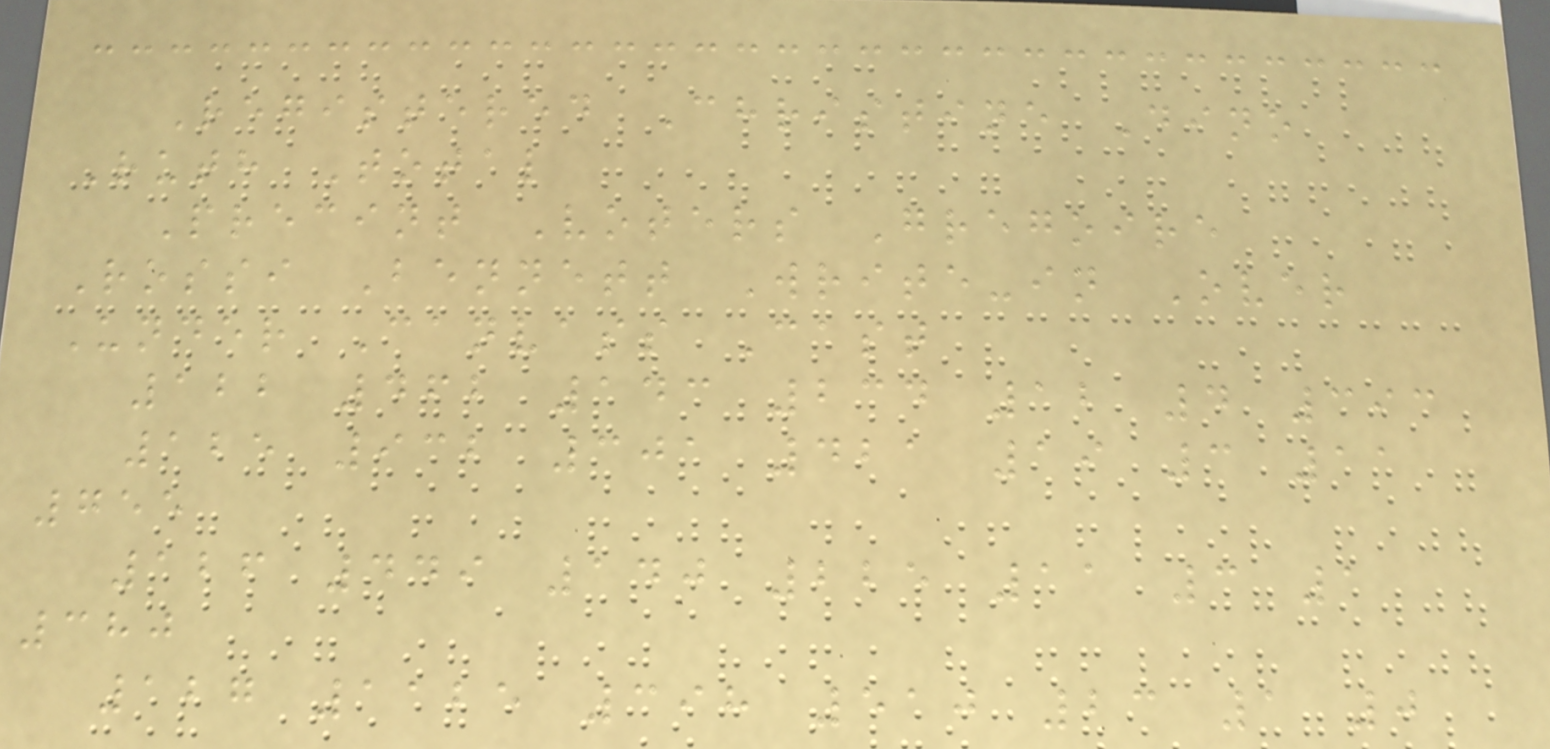Registered Christine Dino
Ruth Total
Precint Voters Gregoire
Rossi Bennett Write-in Over
Under Canvass Cast
122 462 143 234 12 4 393
125 932 301 421 19 3 11
755
126 449 140 225 11 3 1
380
127 1125 398 510 23 1 0
